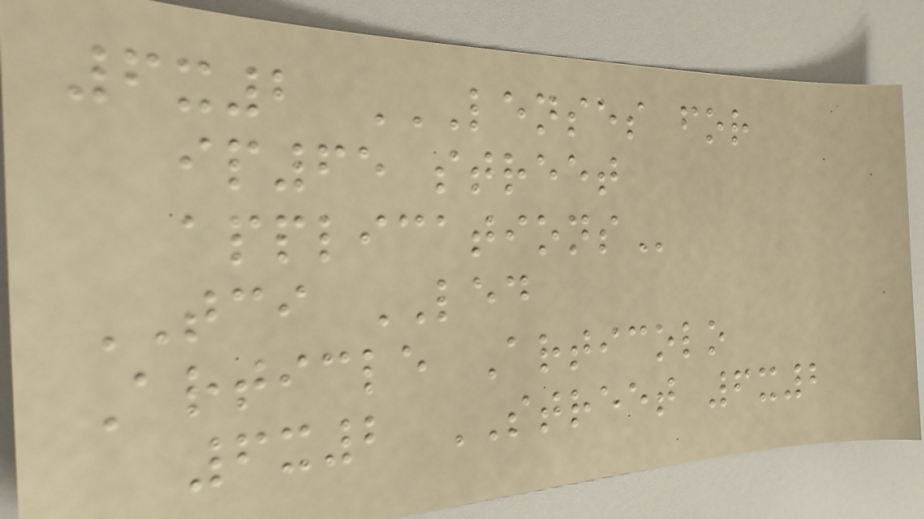6x2 LENSES FOR
IP65 STREET
APPLICATIONS
TCI LED
Article Articolo
6x2 STREET 6x2
